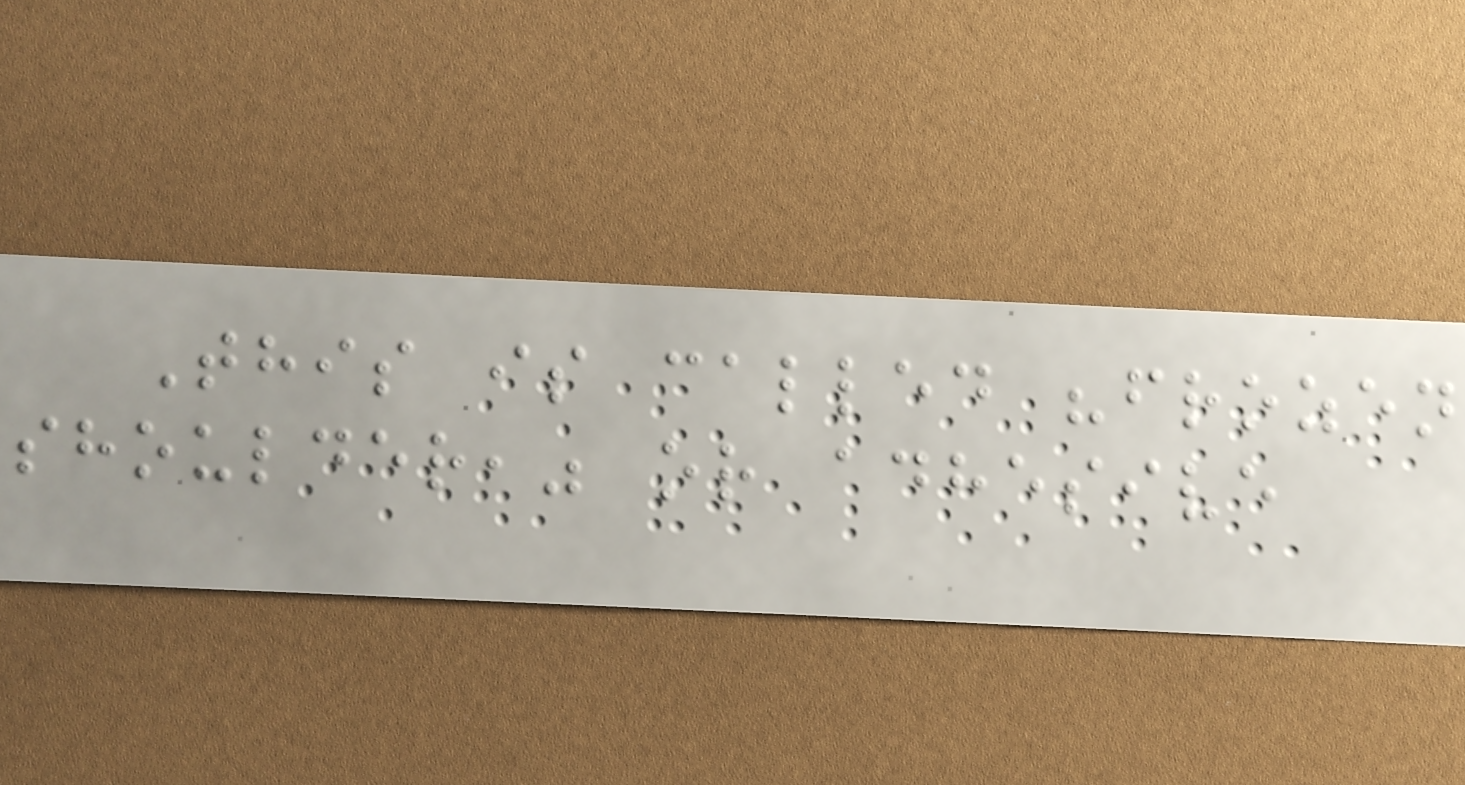This is called "frozen
shoulder," or adhesive
